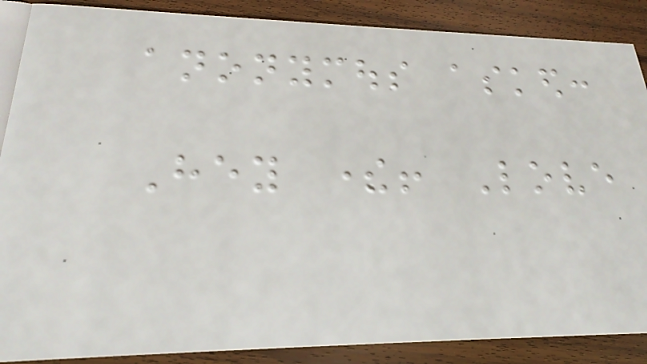anonymous asked:
Hey there! Love
